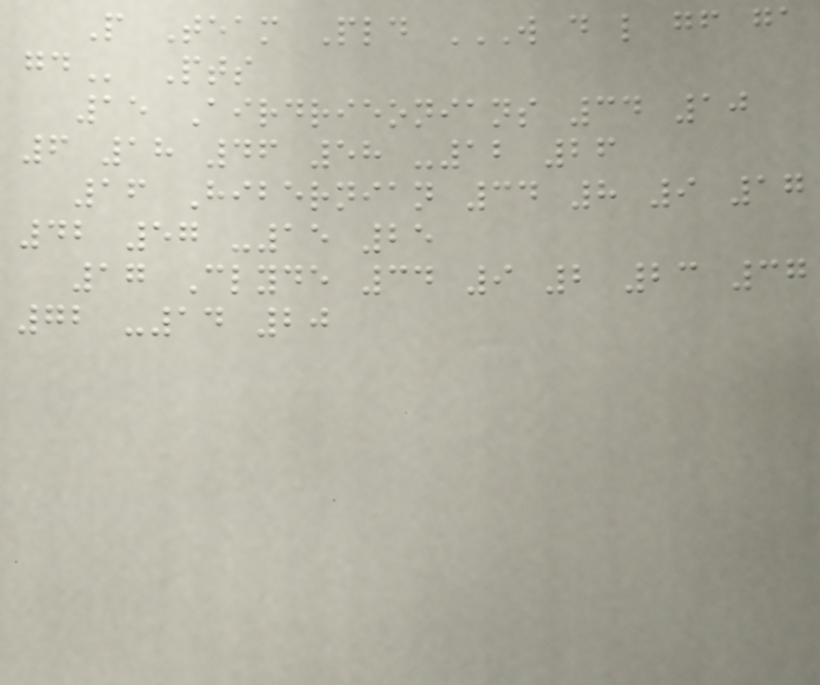P Team Pld W D L GF GA
GD Pts
15 Airdrieonians 34 10
6 18 46 58 -12 26
16 Hibernian 34 8 9 17
42 57 -15 25
17 Clyde 34 9 2 23 37
72 -14 20
